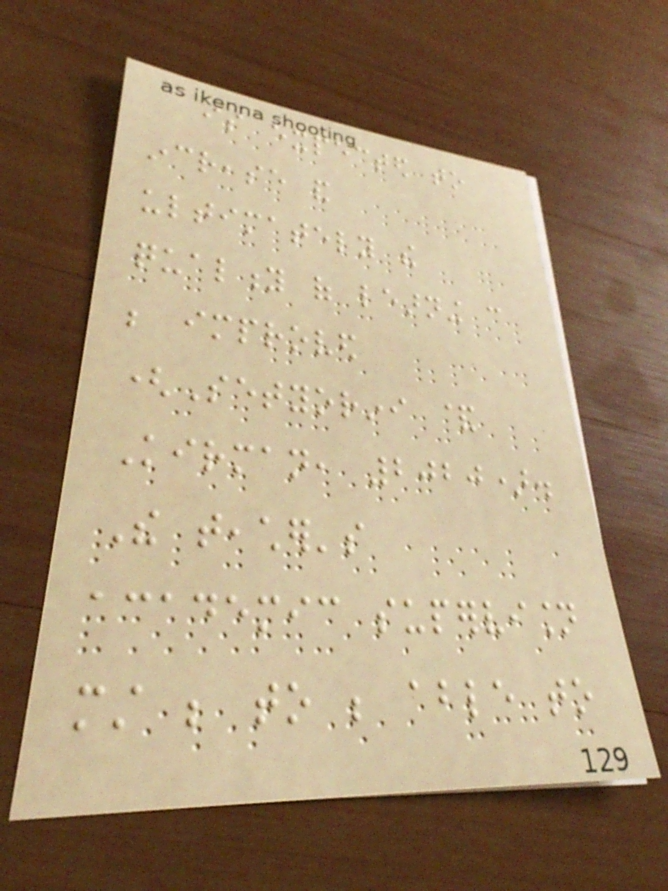is expected to
increase and
ultimately the
quality of learning can
be improved
(Setyorini &
Kirman, 2020).
The teacher's
academic supervision
must be to be able to
